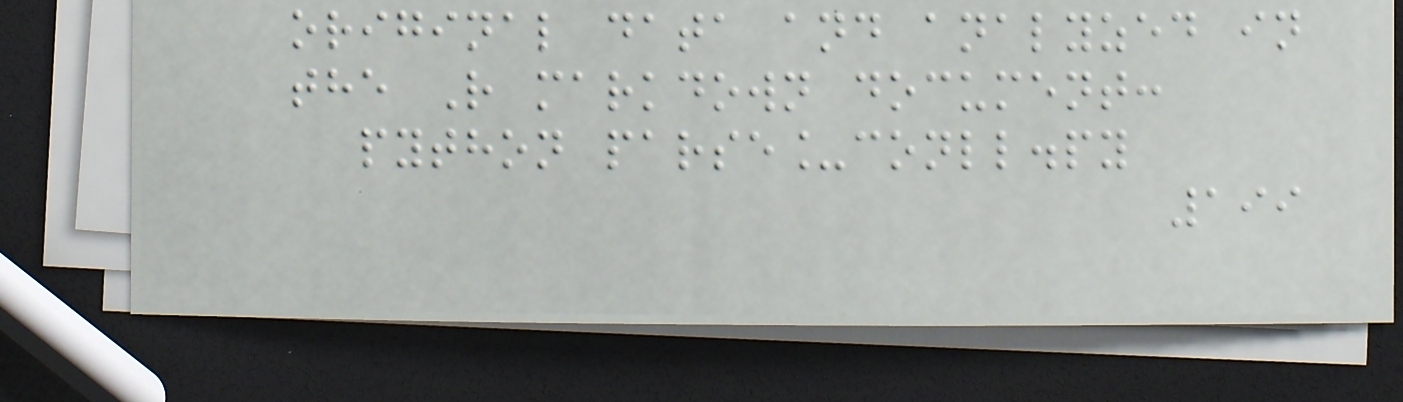original data and analyzed in
the R markdown document:
python parse_conll.py
199
